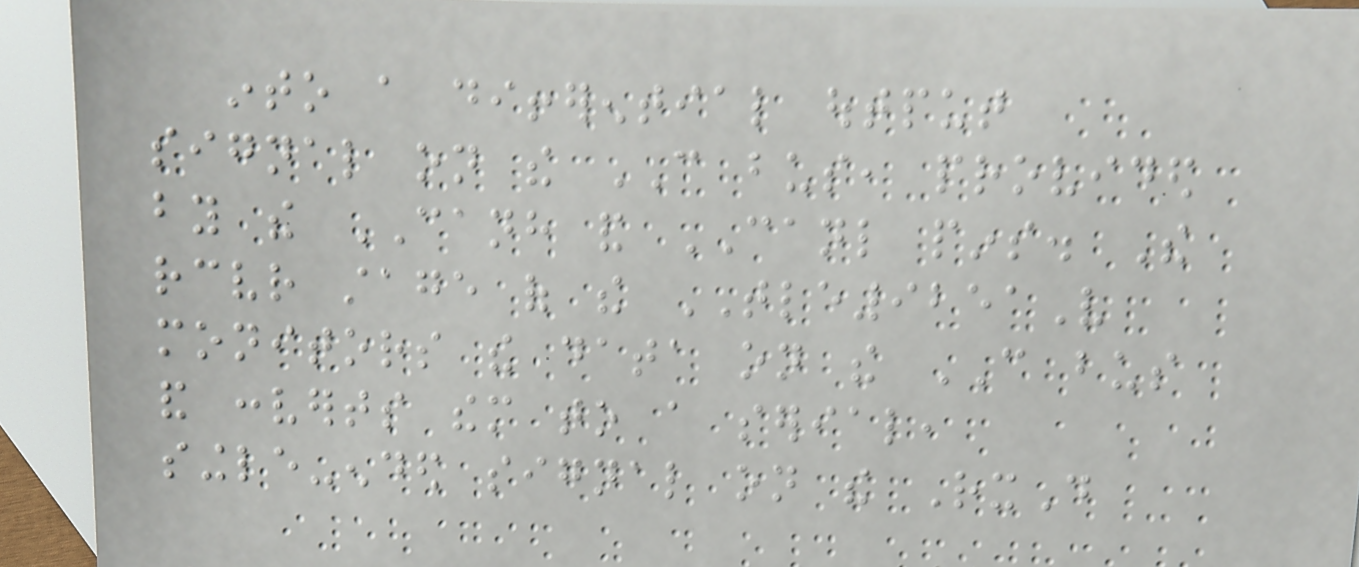into a differential output
signal on the CAN bus, provided
by the CANH and CANL pins. The
receiver stage of the TLE9251V
monitors the data on the CAN bus
and converts them to a serial,
single-ended signal on the RxD
